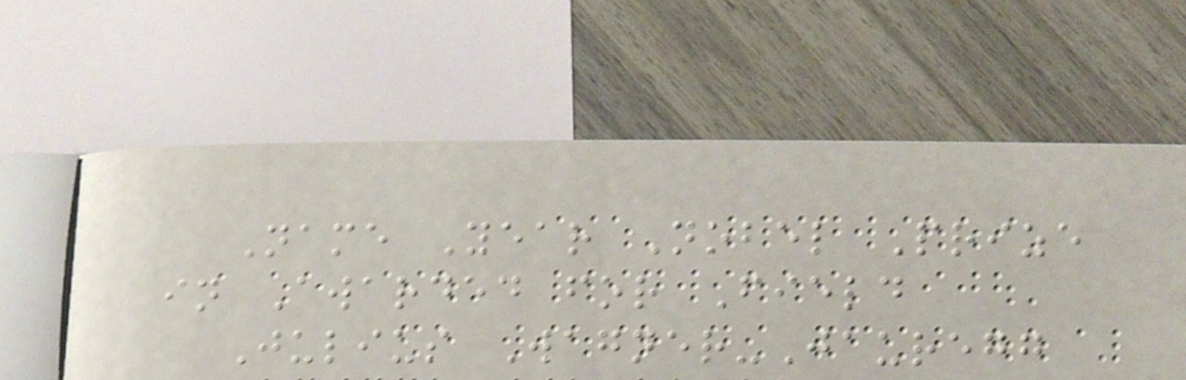Name Year Nobel Prize
in Awarded for Field
Julius Wagner-Jauregg
